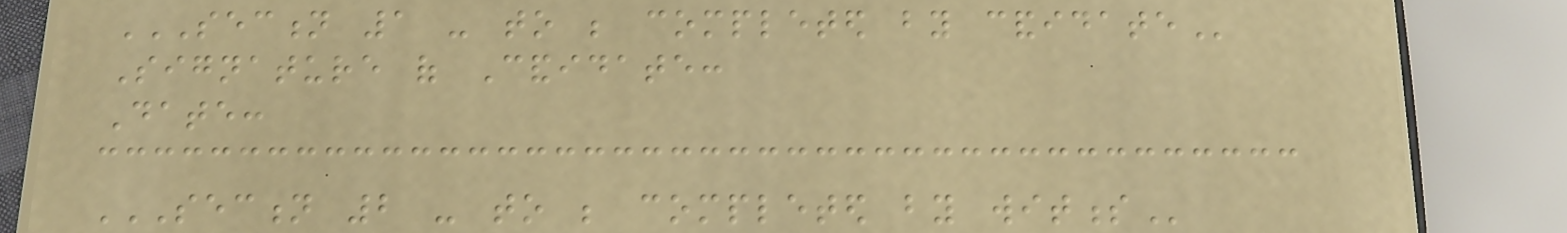SECTION 1 - TO BE COMPLETED BY CANDIDATE
Signature of Candidate:
Date:
SECTION 2 - TO BE COMPLETED BY WITNESS
